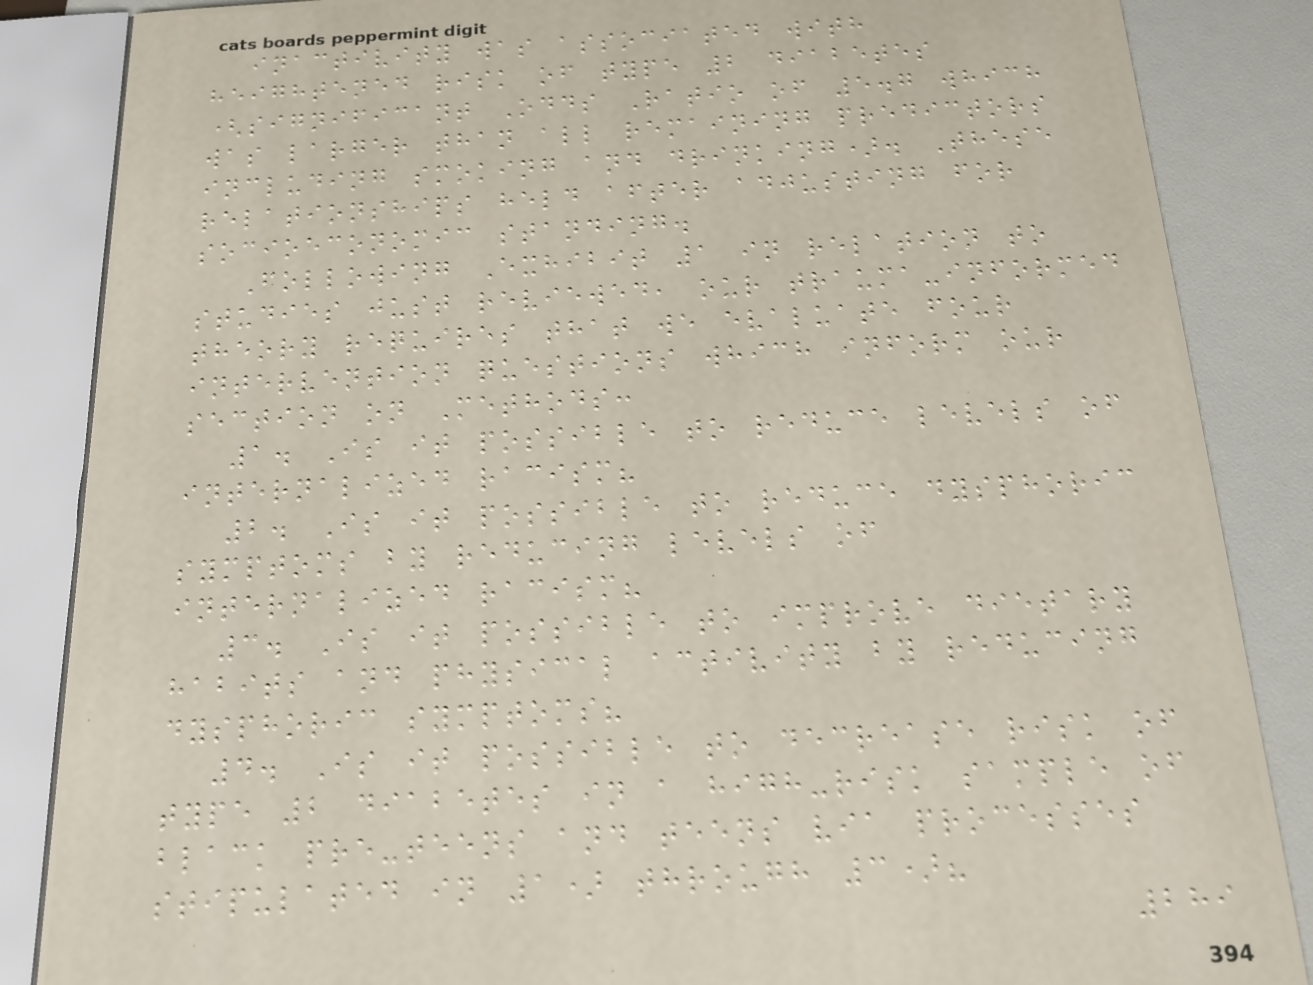inactivity was associated with
heightened risk of type 2 diabetes
(significant Odds Ratio of 5.7 which
was larger than all remaining predictors
including smoking and drinking). These
relationships held after adjusting for
socioeconomic standing.
Following Exhibit 1 in relation to
studies just reviewed, our trauma-informed
theory requires that we evaluate four
intervention questions which inform our
section on Methods:
1. Is it possible to reduce levels of
internalized racism?
2. Is it possible to reduce dysphoric
symptoms by reducing levels of
internalized racism?
3. Is it possible to improve dietary
habits and physical activity by reducing
dysphoric symptoms?
4. Is it possible to decrease risk of
type 2 diabetes in a high-risk sample of
black pre-teens and teens via processes
stipulated in 1) through 3)?
289
